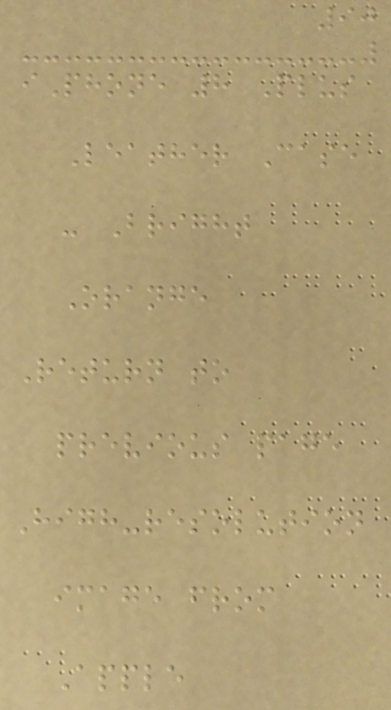90
iPhone 8 Plus
Leather Case
- Bright
Orange
Return to
previous page
High-resolution
image from
Apple
